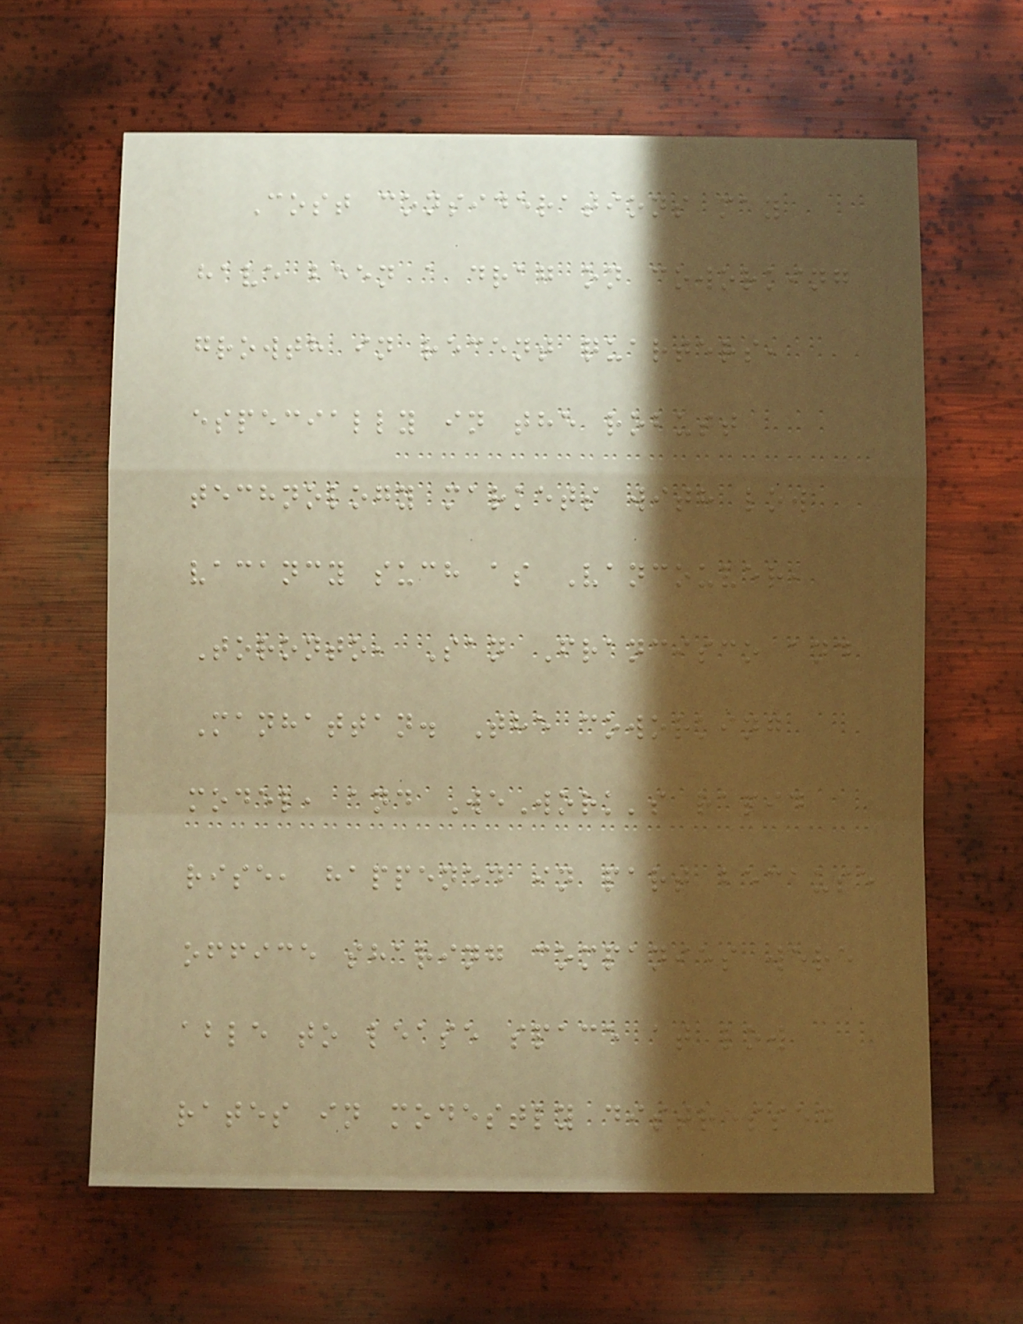Cost considerations may
have been a drag on coworking
growth in recent quarters,
especially in the robust
technology markets with low
vacancy such as Vancouver,
Toronto, San Francisco and
Manhattan. The coworking
model, and WeWork's rapid
rise, happened in part because
office sharing companies were
able to lease space at low
rates in modestly distressed
